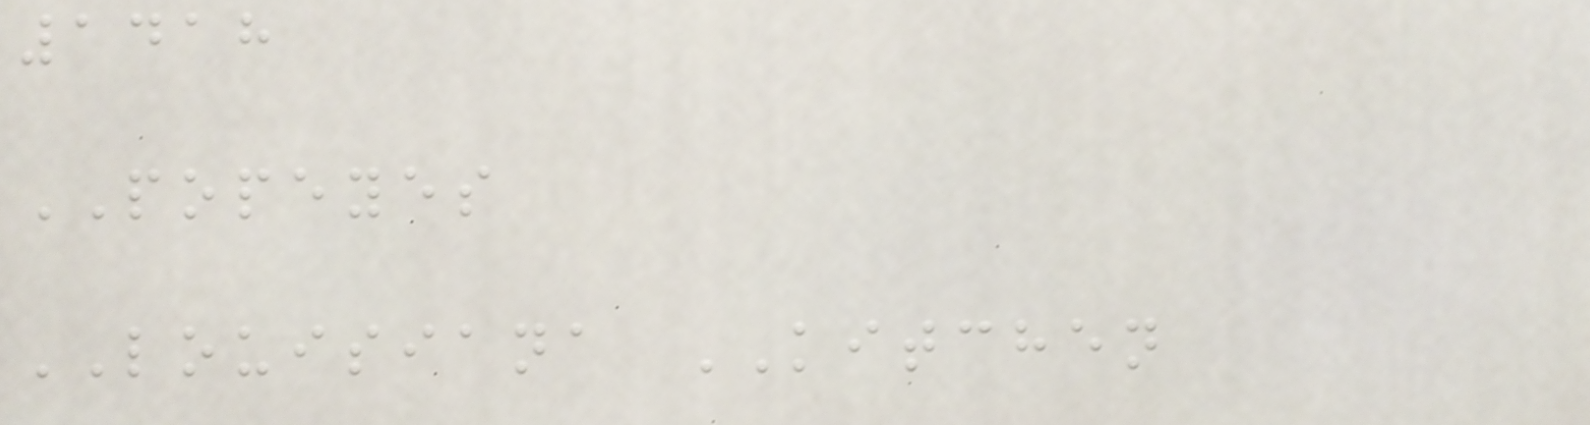1418
POPEYES
LOUISIANA KITCHEN
